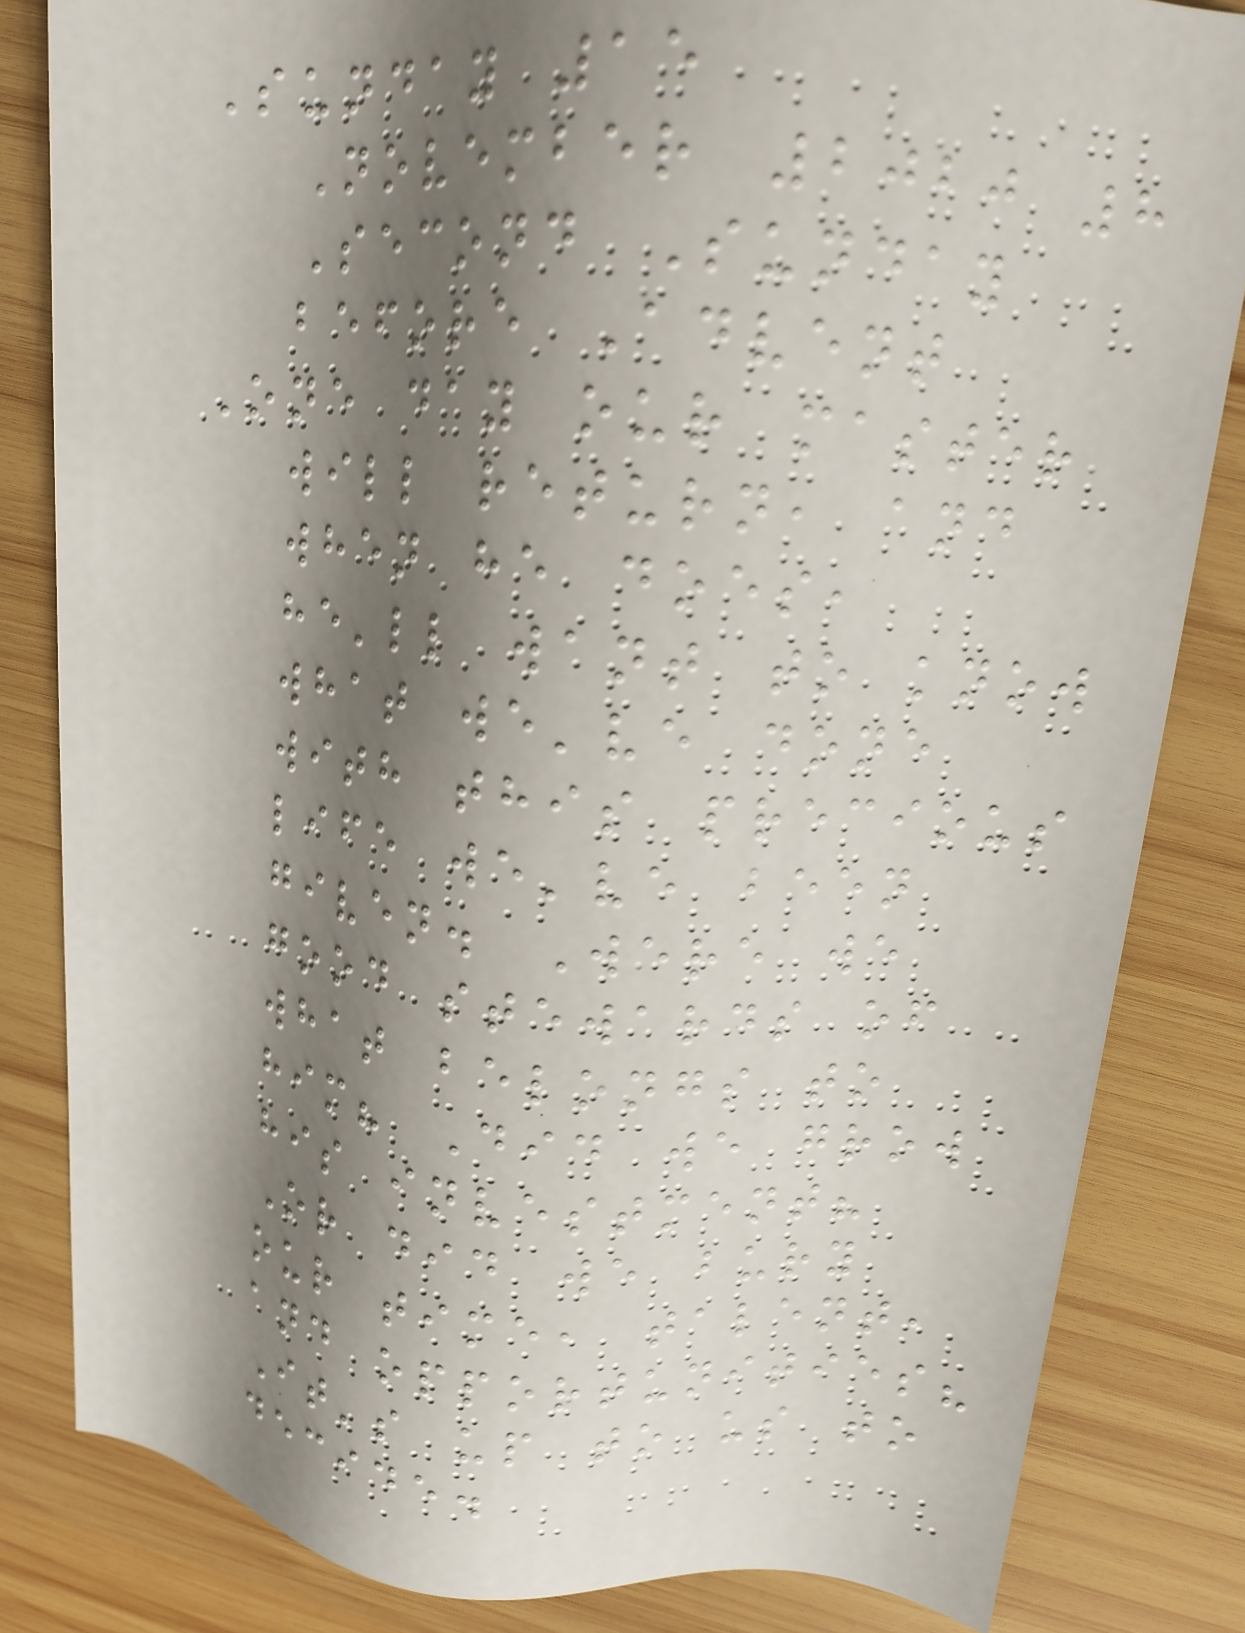Sunday 15
November 2020 8
Second Sunday
before Advent
One day our master
will return, and
when he does,
he'll want to know
what we've done
with this precious
life we've been
given. Were we
good stewards of
what belongs to
him? Did we grow
his investment?
Or did we bury
our time, talent,
and opportunities?
It's up to us to
decide.
